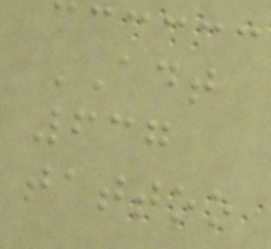ADT
637
tattoo
